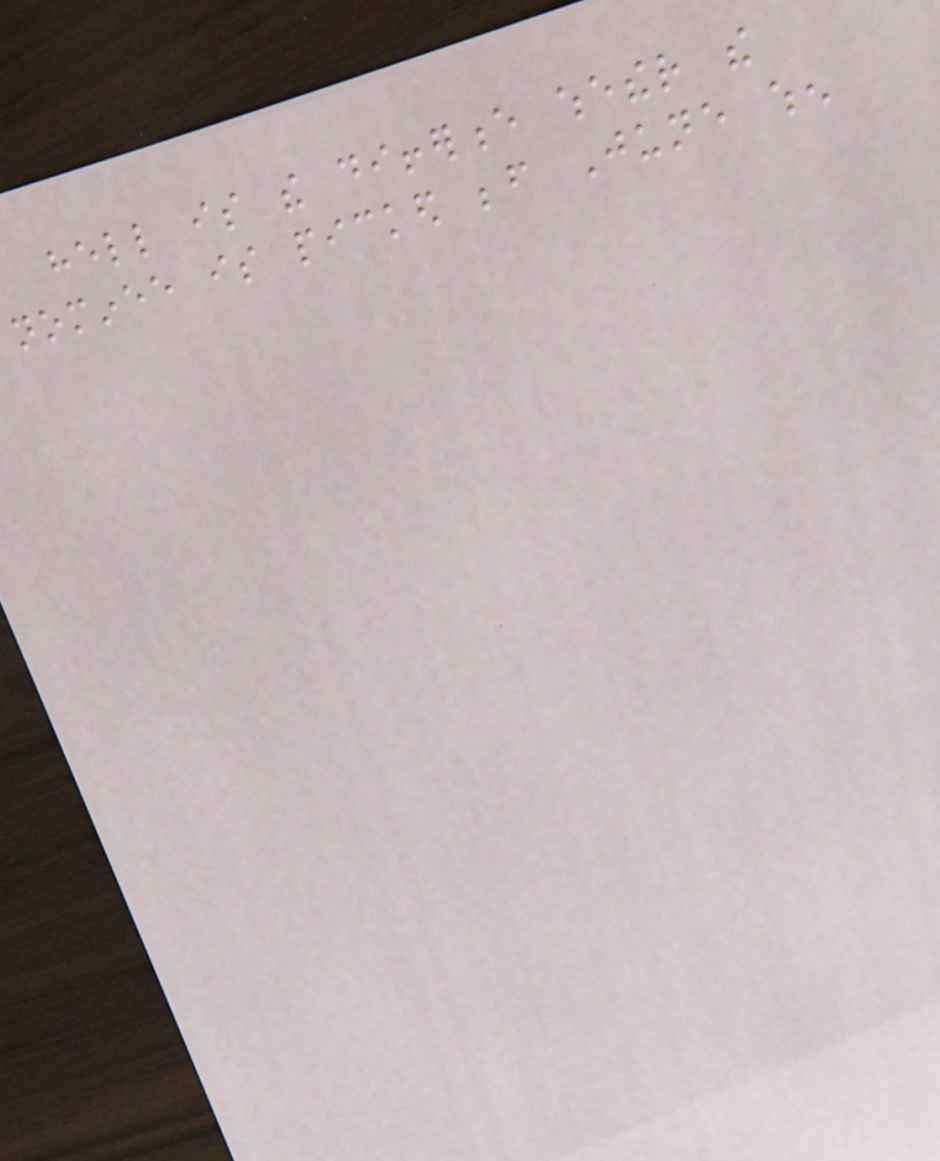hell is the difference whether the
nominee is picked before June when
